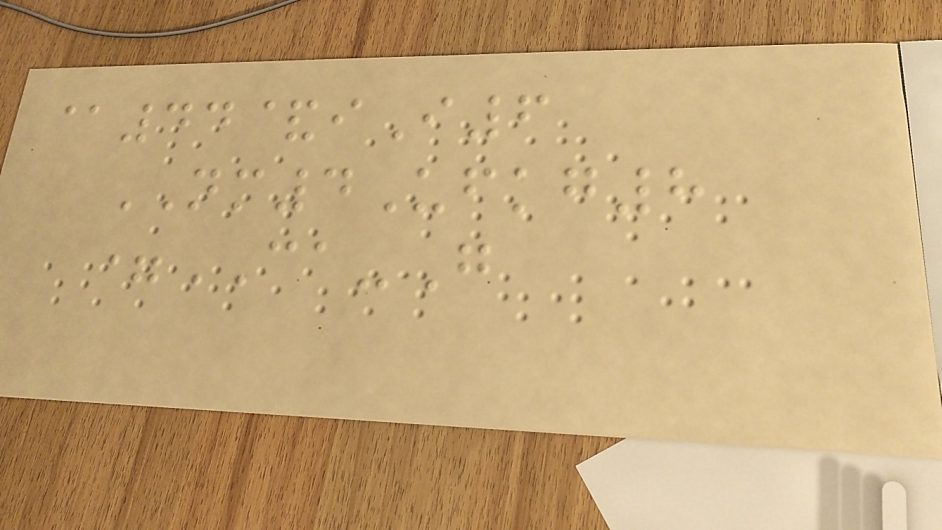@44&iI6
NM4Ufkg8
=CA-G
